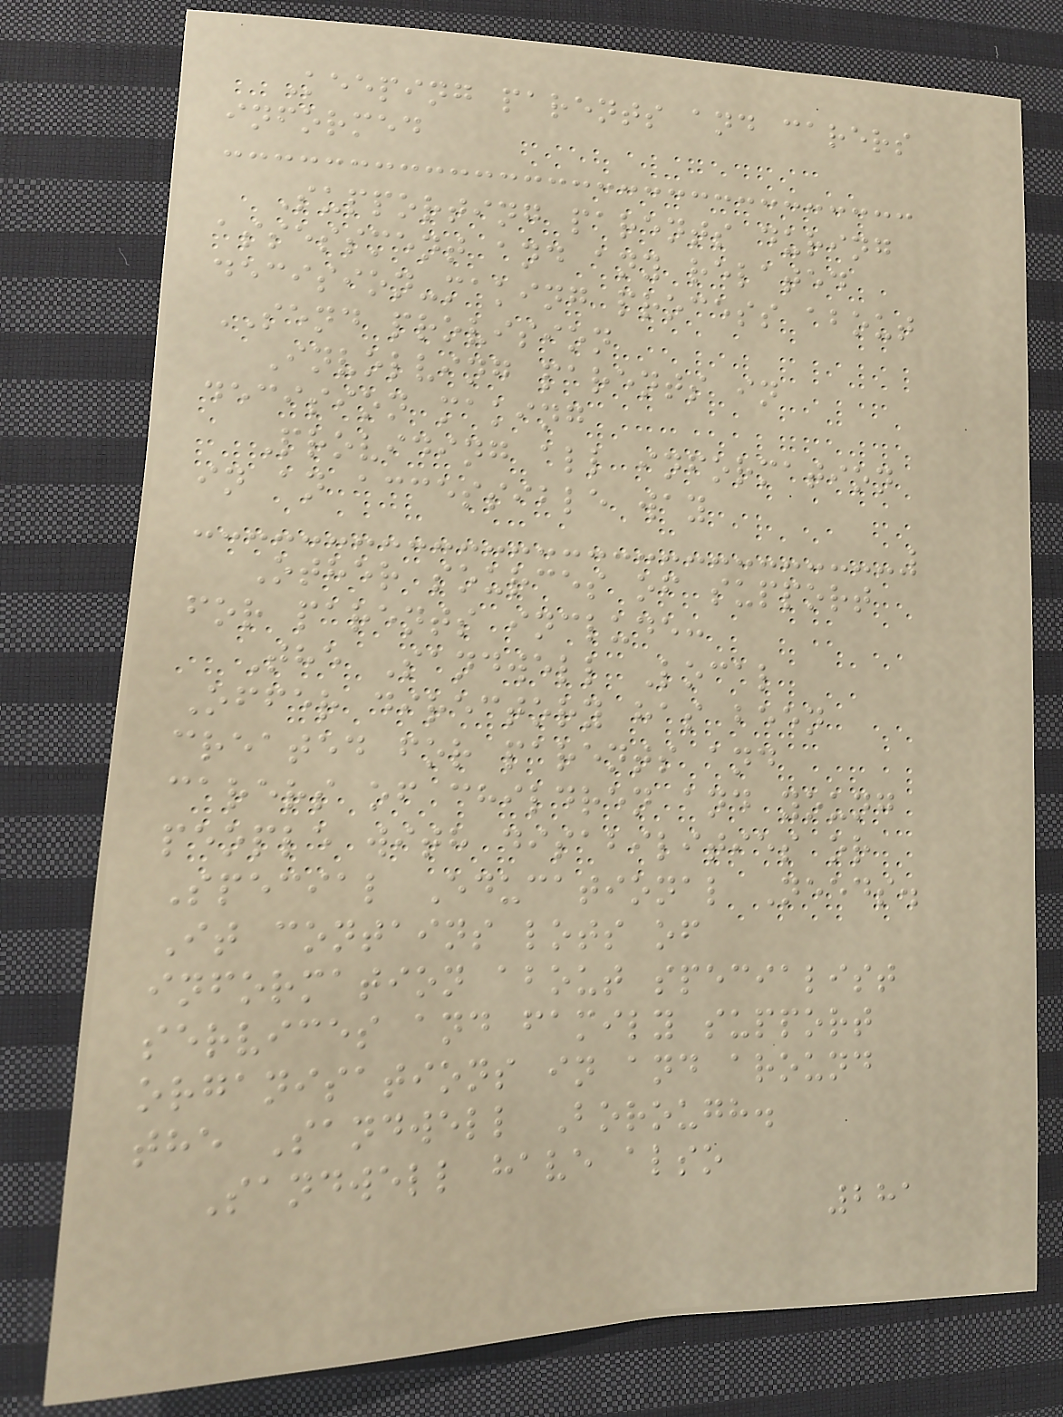Keeping parents and carers
informed
Supporting parents during
assessment and any related
decision-making process about
SEND provision
Involving parents in
decision making
Providing all information
in an accessible way
Other sources of support
for parents include:
The Sandwell Local
Offer directory has been
created for parents and
carers of children and young
people with disabilities or
Special Educational Needs.
It contains lots of
information about specialist
services and family support
organisations in and around
the Sandwell Borough.
Sandwell have also
281
